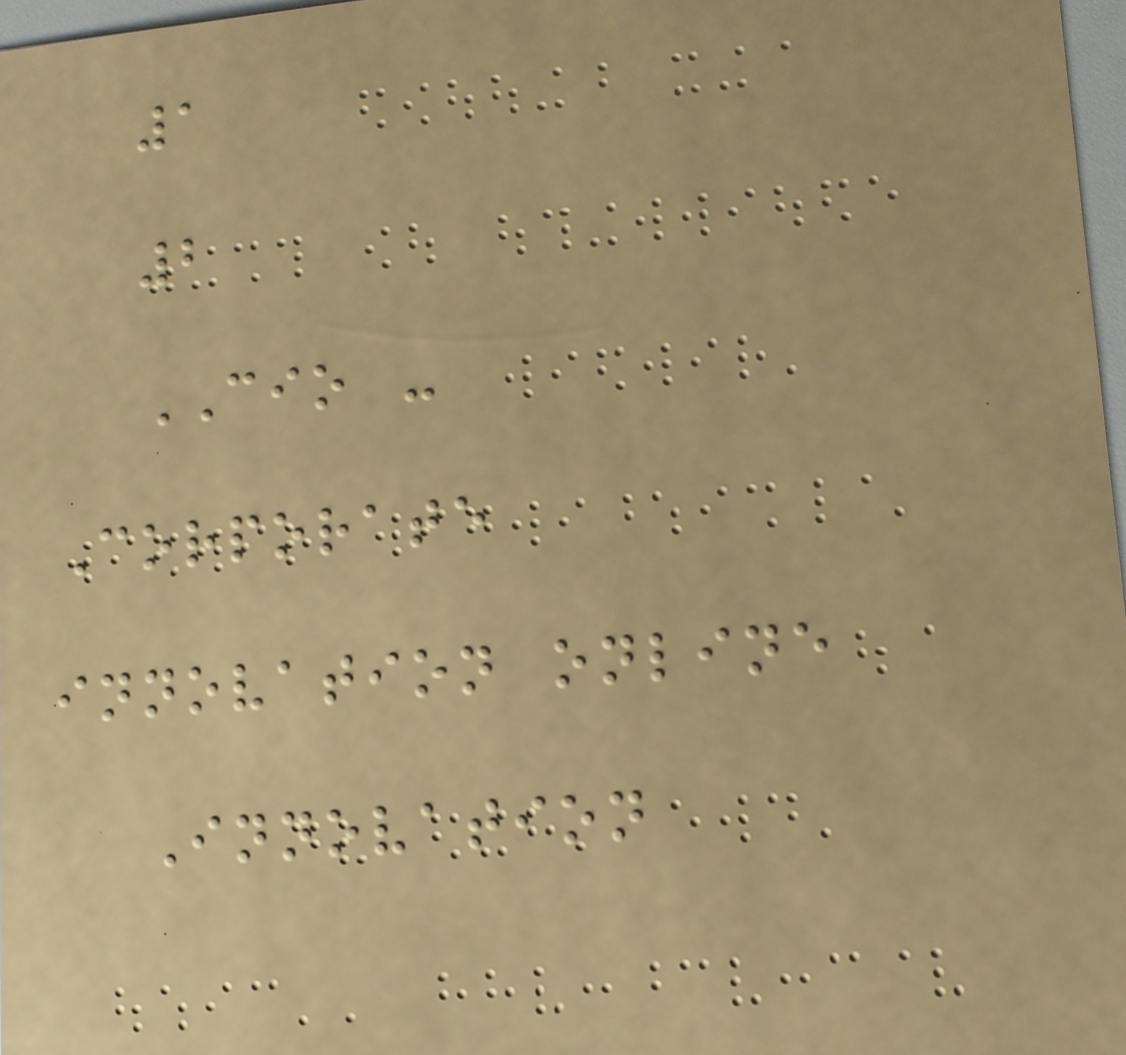1
2
CIO -
Corporate
innovation online
Innovation
